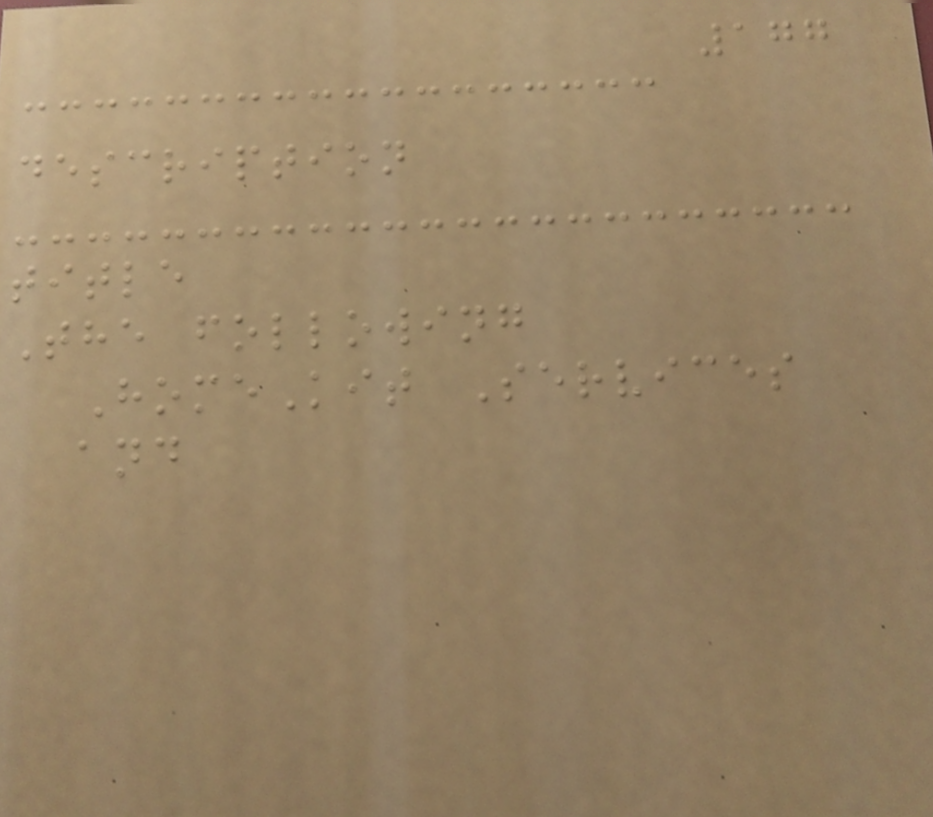177
description
title
The following
HomeKit Services
and
